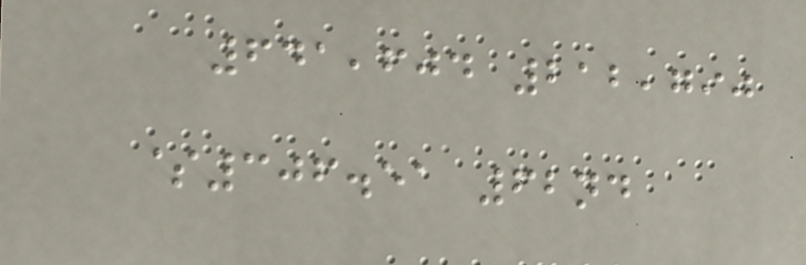641,604 212,790
$306.51 62nd
